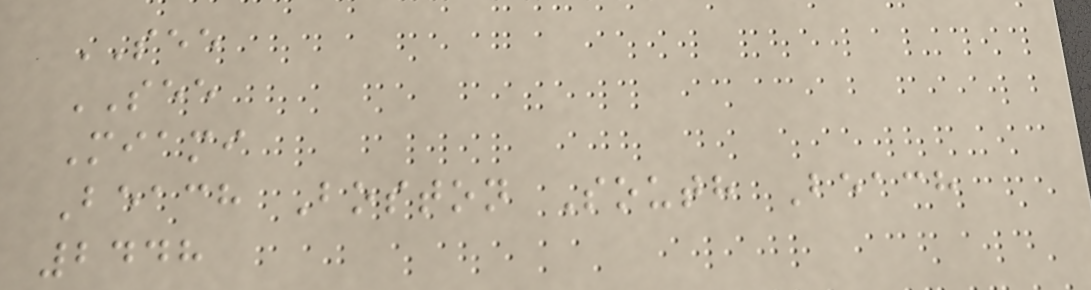SEE
SEE
Miami
Beach Boston South Beach
2448
